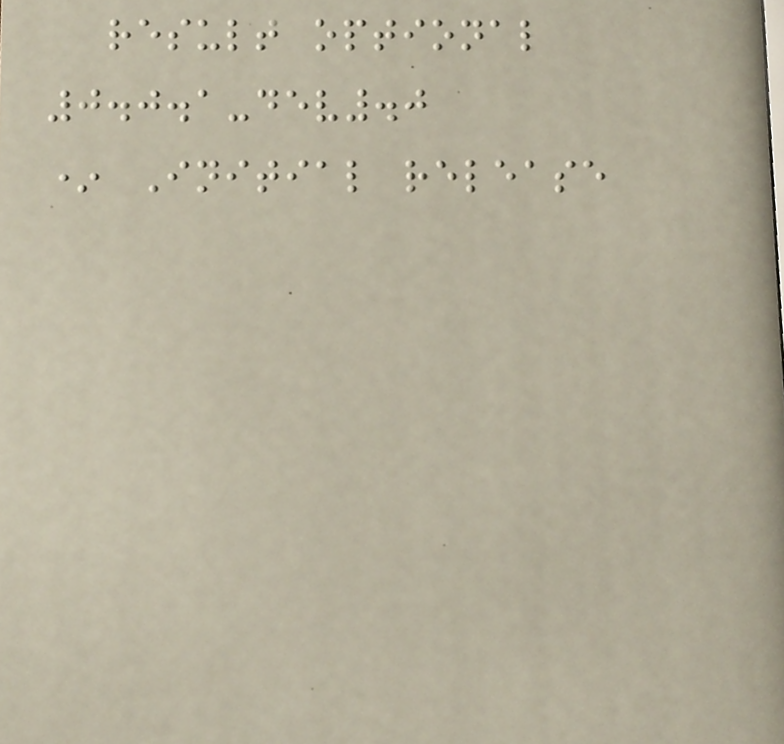result optional
0.0.1-dev.0
* Initial release
